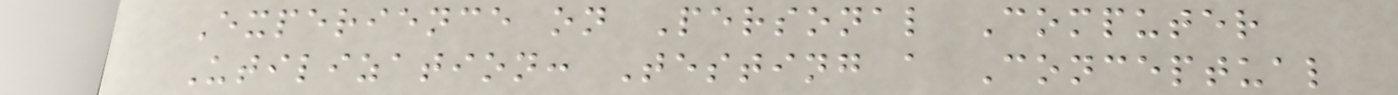Experience on Personal Computer
Utilization: Testing a Conceptual
